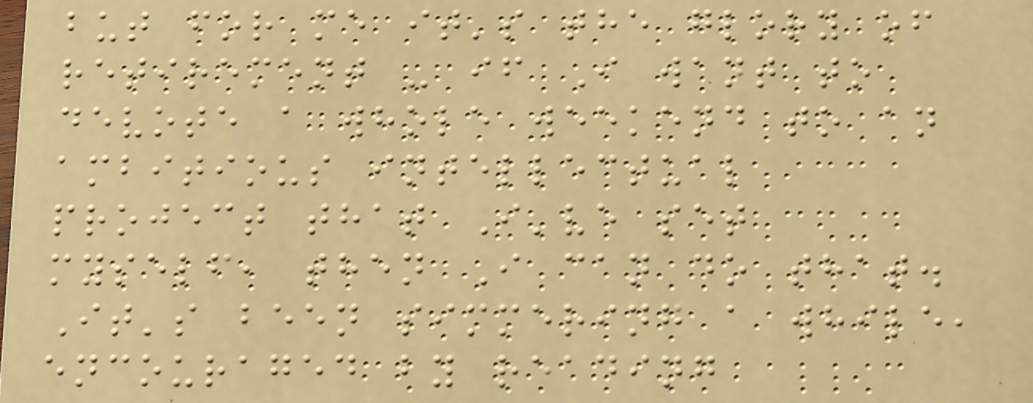but for me it's the glory of
retirement - if I want to
devote a whole weekend to an
ambitious intellectual
project that I've set
myself, then I can do that.
It's been simmering a while,
encouraged by reading
